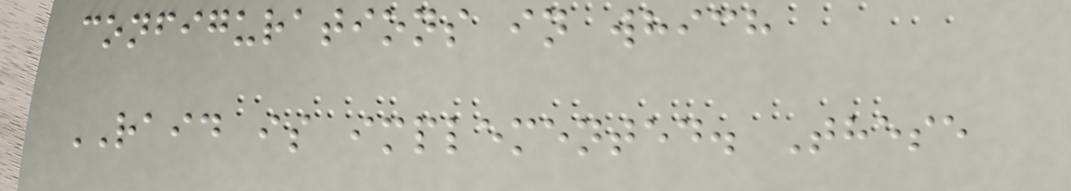configurations in which
RAID is implemented. These
